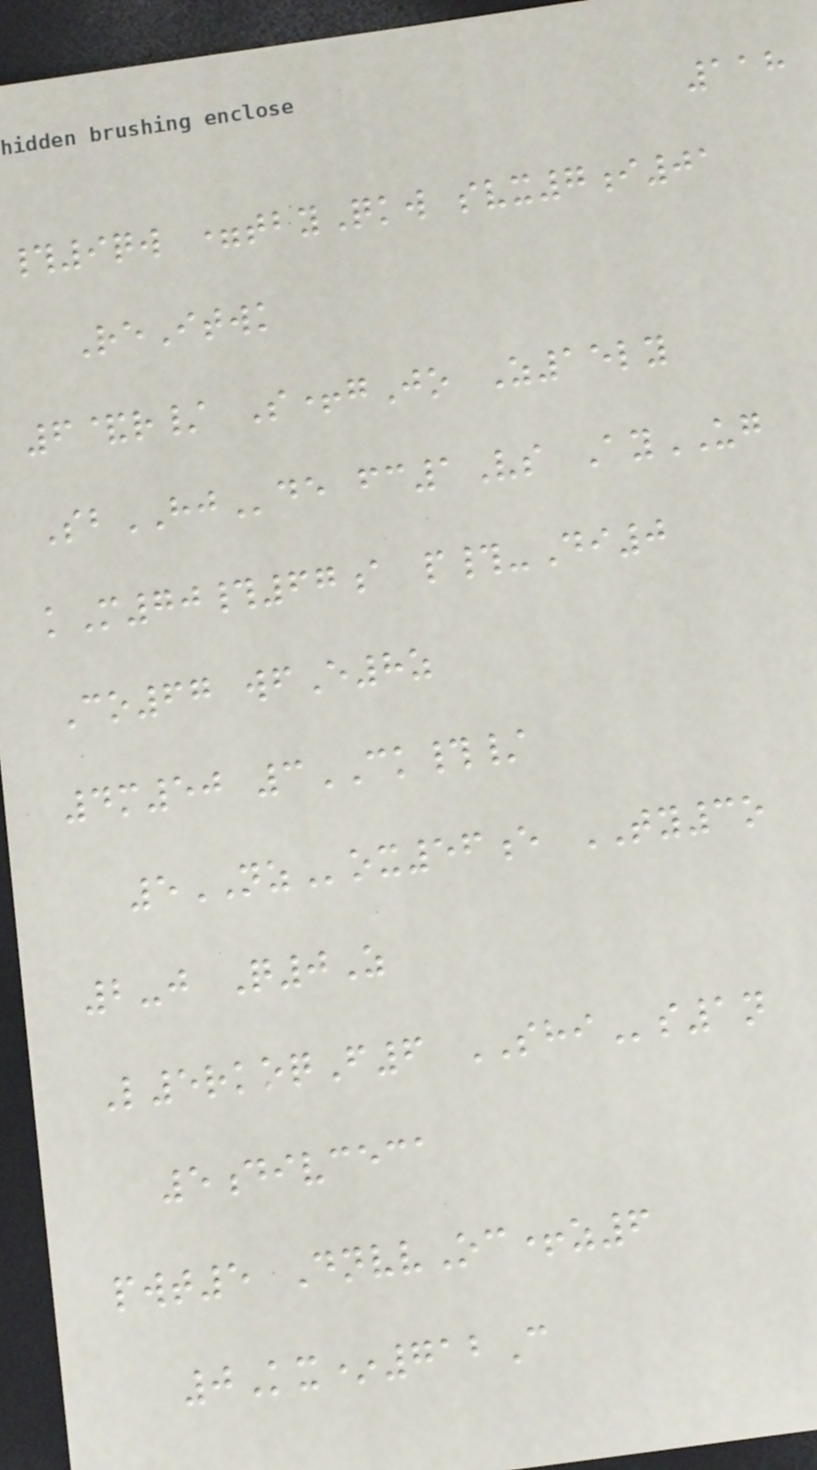118
#9qw =tbyQkw svx7i01
ReItwk
6&r/ S+gJo Z15ly
SbHJde fc1Vs AyUG
kM70#67a p#-Di0
Co67 wfE8z
4m50 3CK#/
5NZox56e TY3o
2-j Q0Z
L5rkoqF6 SHIs1n
5divceca
pwt5 DnvvOc+z6
0Kx*712C
